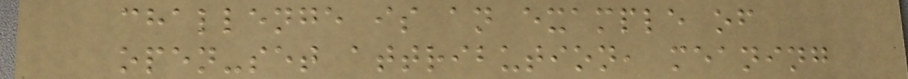challenge is an example of
open-set attribution, meaning
